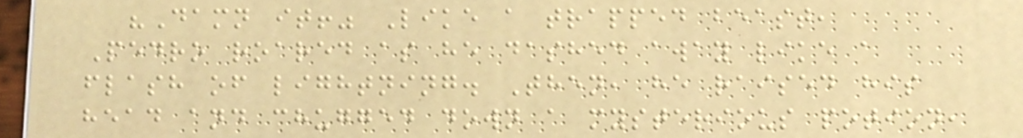"Damn it!" Like a trapped beast,
Pedro roared as he dashed away like a
flash of lightning. Then, he raised his
head and chugged down a mysterious potion,
